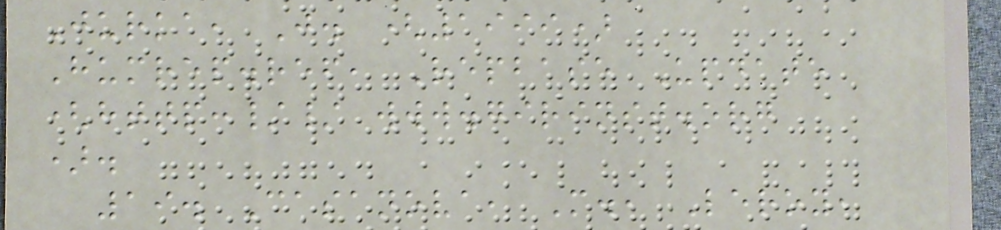Jurka, J. (1999)
Humrep.ref, Repbase Update
(http:// www.girinst.org
).
19. Casanova, M., Leroy,
